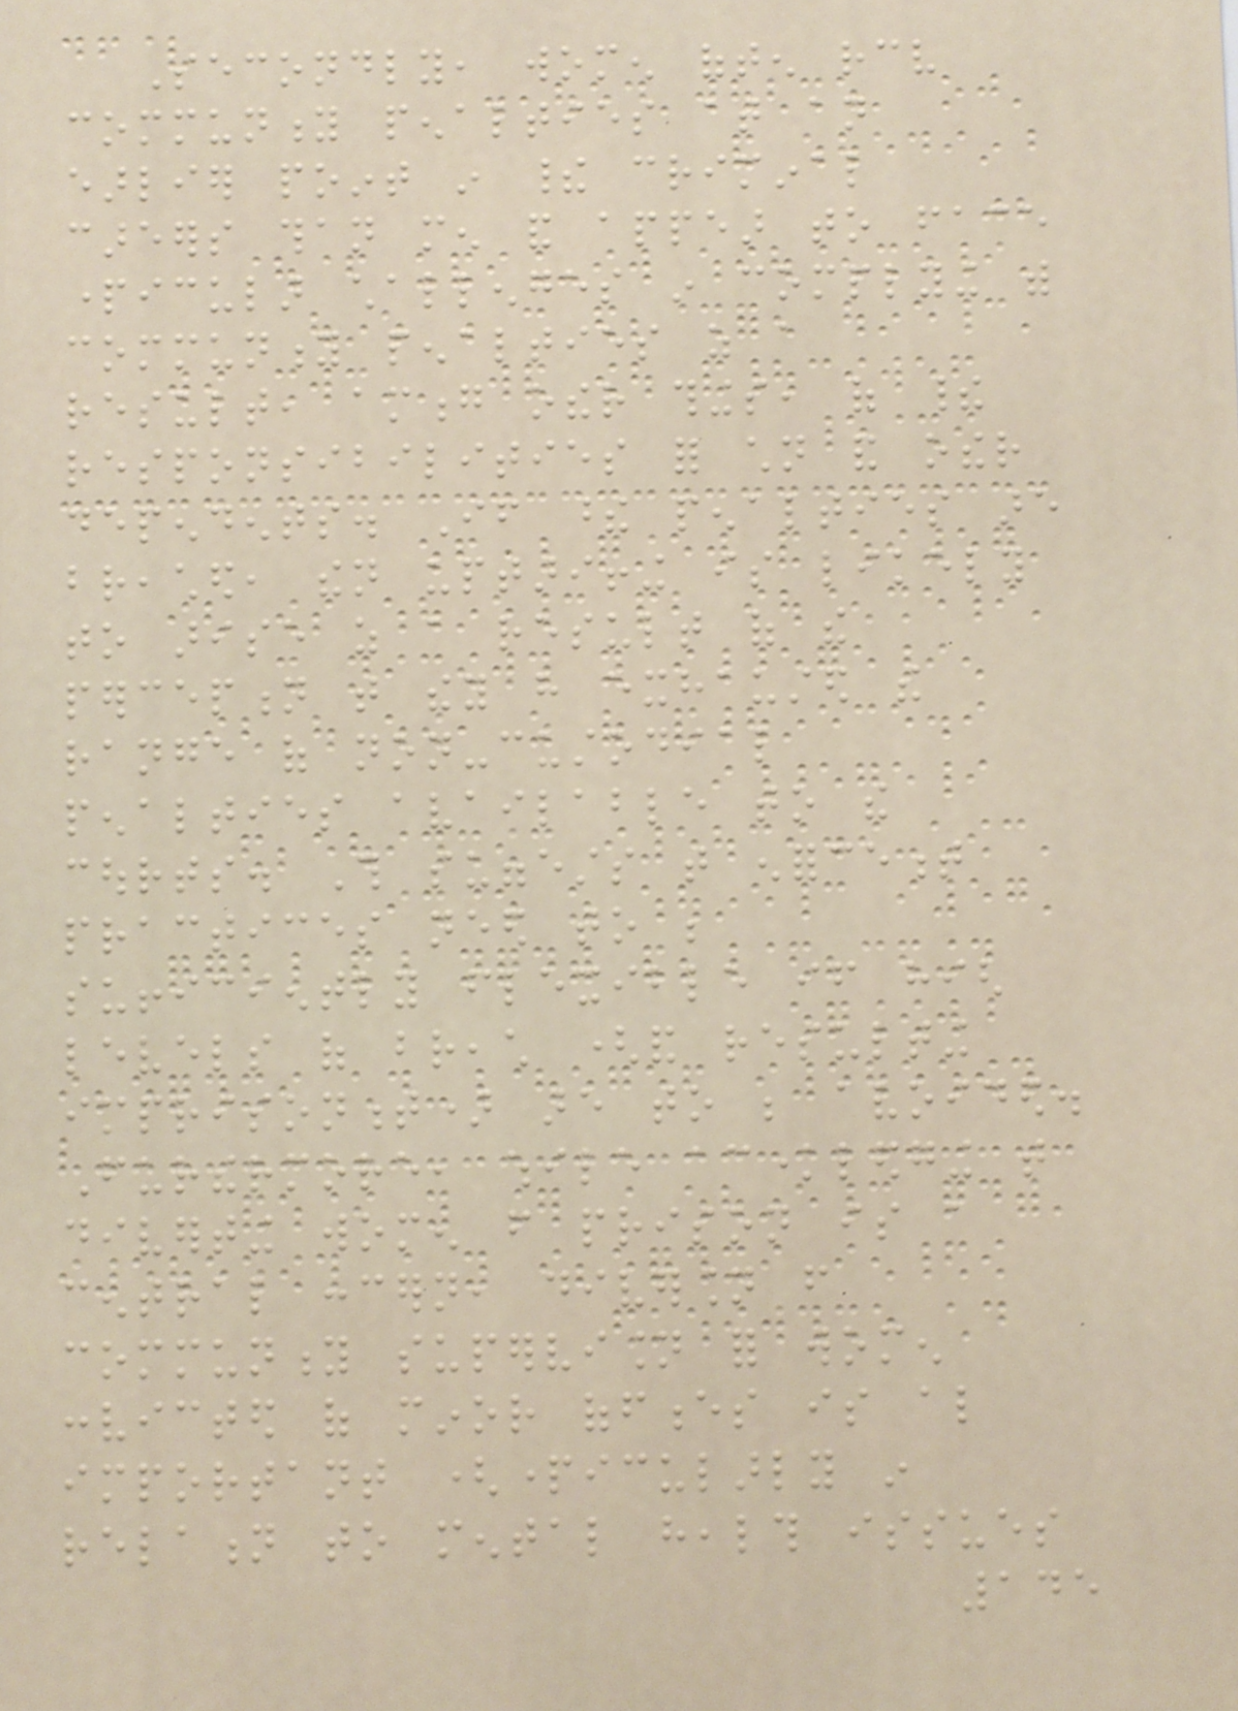Secondly, women often receive
community penalties at an
earlier point in their criminal
careers than men and appear to face
particular challenges in complying with
community penalties as a
result, among other things, of their
responsibilities for children and other
dependents. If these penalties are
breached, then uptariffing is likely
to arise as a result of the
perception that they have exhausted the
range of non-custodial
penalties available to the
courts. This suggests that enforcement
practices need to be
sufficiently flexible if high
levels of breach (and resulting
imprisonment) are to be avoided.
Furthermore, while acknowledging that
diverting women from prison is a
central concern, diversion from
community supervision for women
convicted of minor offences is also
important (particularly in
relation to mental health issues
145
